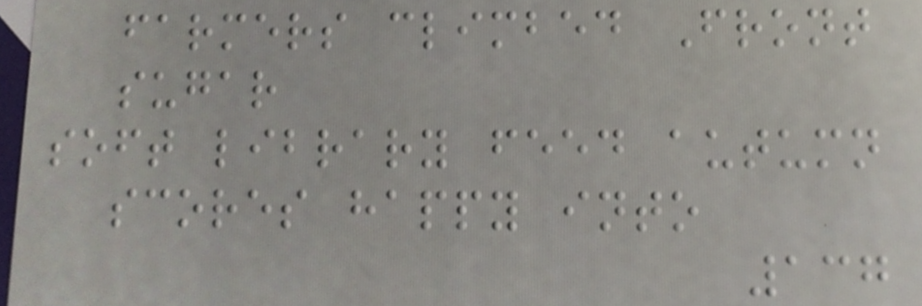farmers climbed Front
sugar
soft library feed autumn
scores happy into
137
